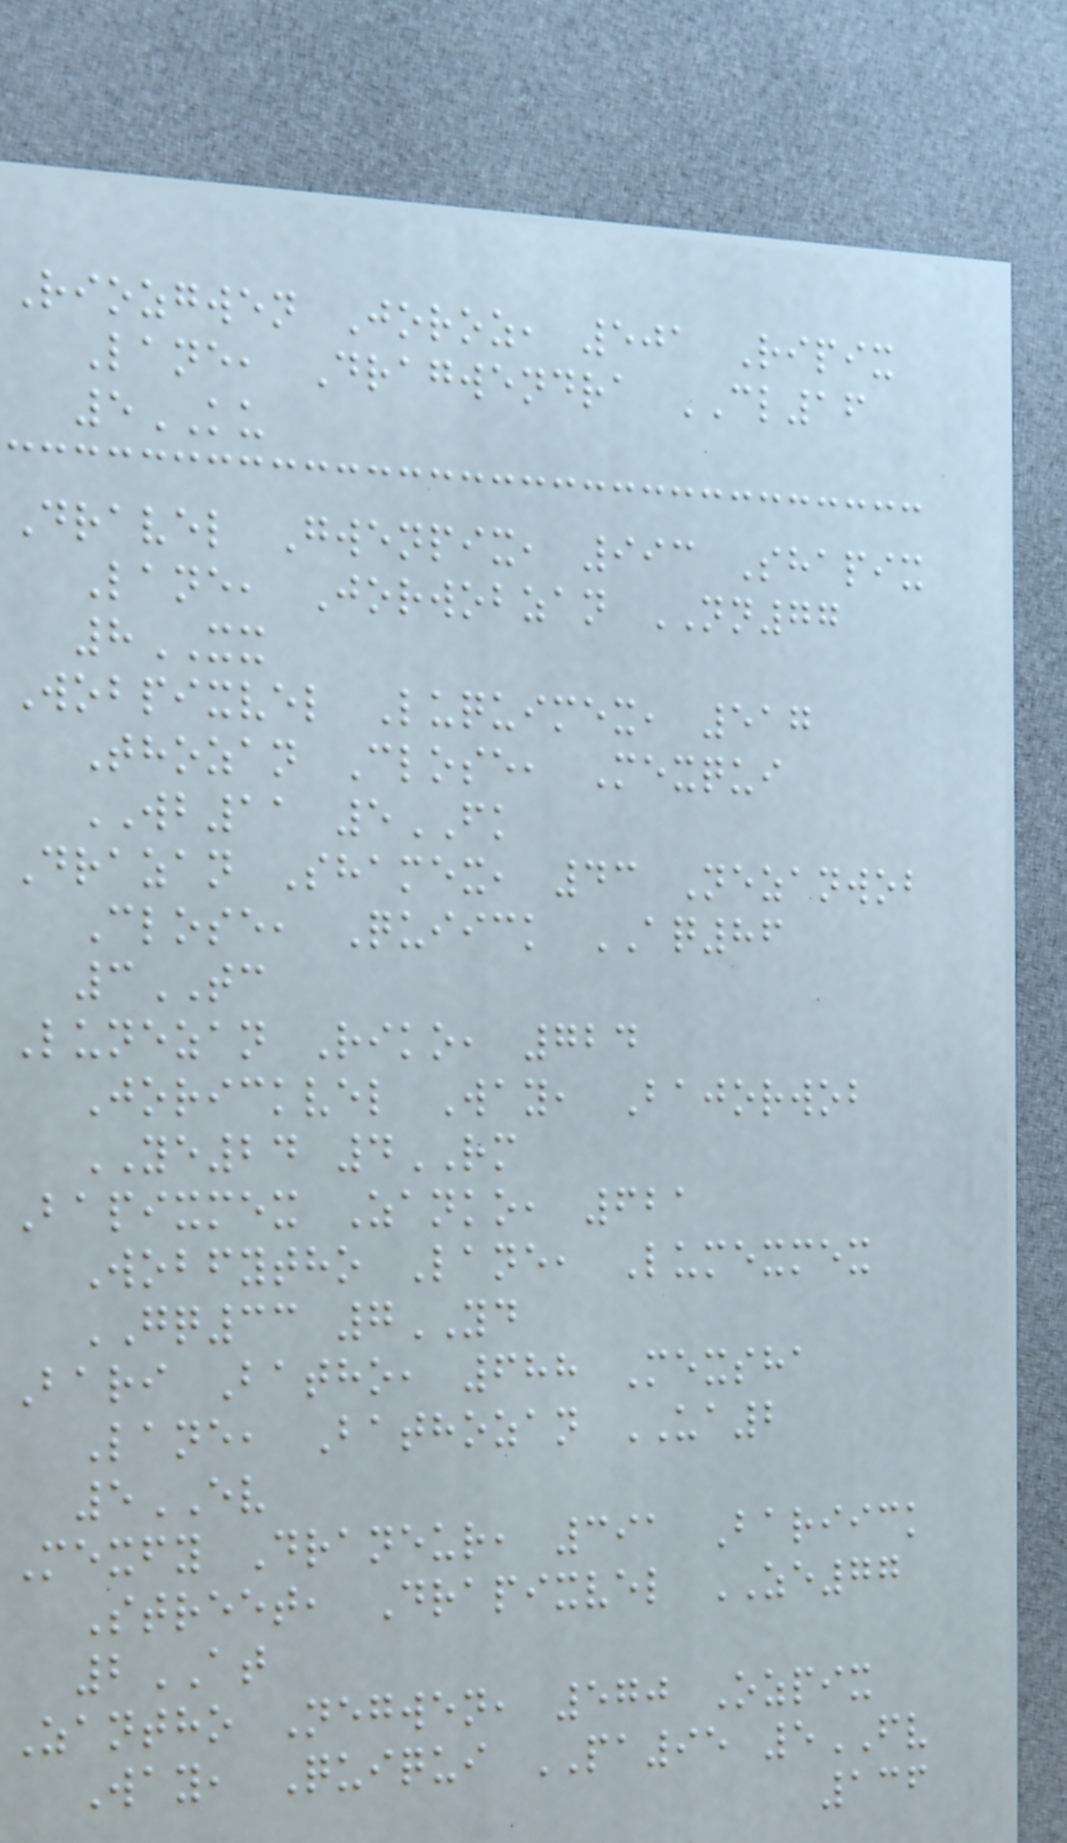Riozgwen Joroz, 501 Ripix
Lane, Dragwendra CL16
5KU
Dravel Gwenpix, 993 Shapix
Lane, Jorwobzan NN77
8XX
Wobpixvel Luquimex, 517
Thozan Close, Mexqui
WB11 5FK
Drazan Shamex, 43 Nezanwob
Close, Quiick AQ86
3TC
Lunezan Riko, 724
Jorickvel Way, Bajorwob
YE24 4RM
Bapixmex Zanko, 621
Wobfytho Lane, Lumexmex
GQ33 7YD
Bari Batho, 688 Mexsha
Lane, Bathozan UA2
5EV
Mexfy Draneur, 391 Bariick
Street, Drapixvel ZE77
2AT
Zantho Negwen, 570 Ozpix
Way, Quiqui PA95 5FV
136
